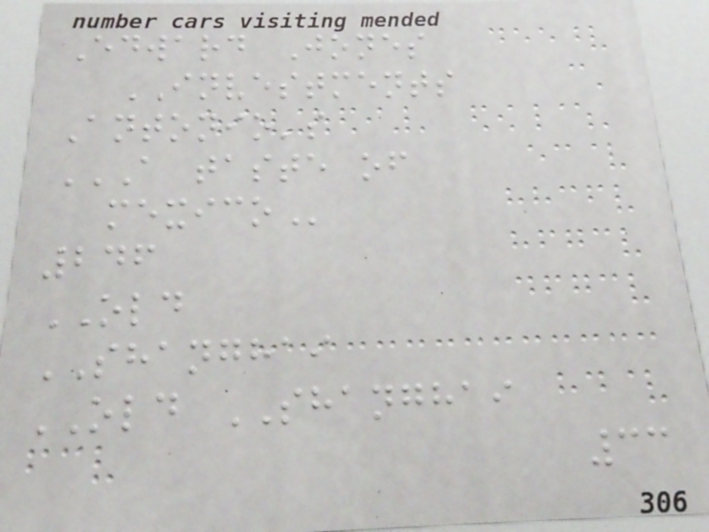Edward Jones
INVESTMENTS
Antonio's
A TASTE OF
MEXICO
246
OLD
SHANGHAI
OLD SHANGHAI
33
